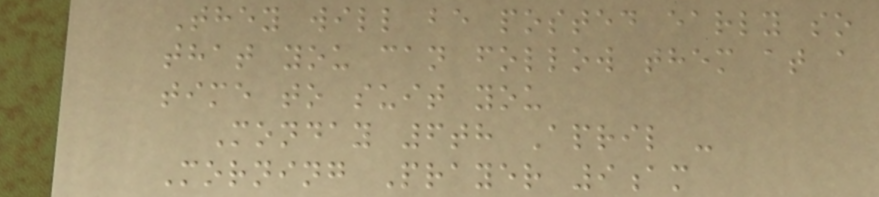They will be posted early so
that you can follow them at a
time to suit you
Monday 6th April -
Morning Prayer 9am
